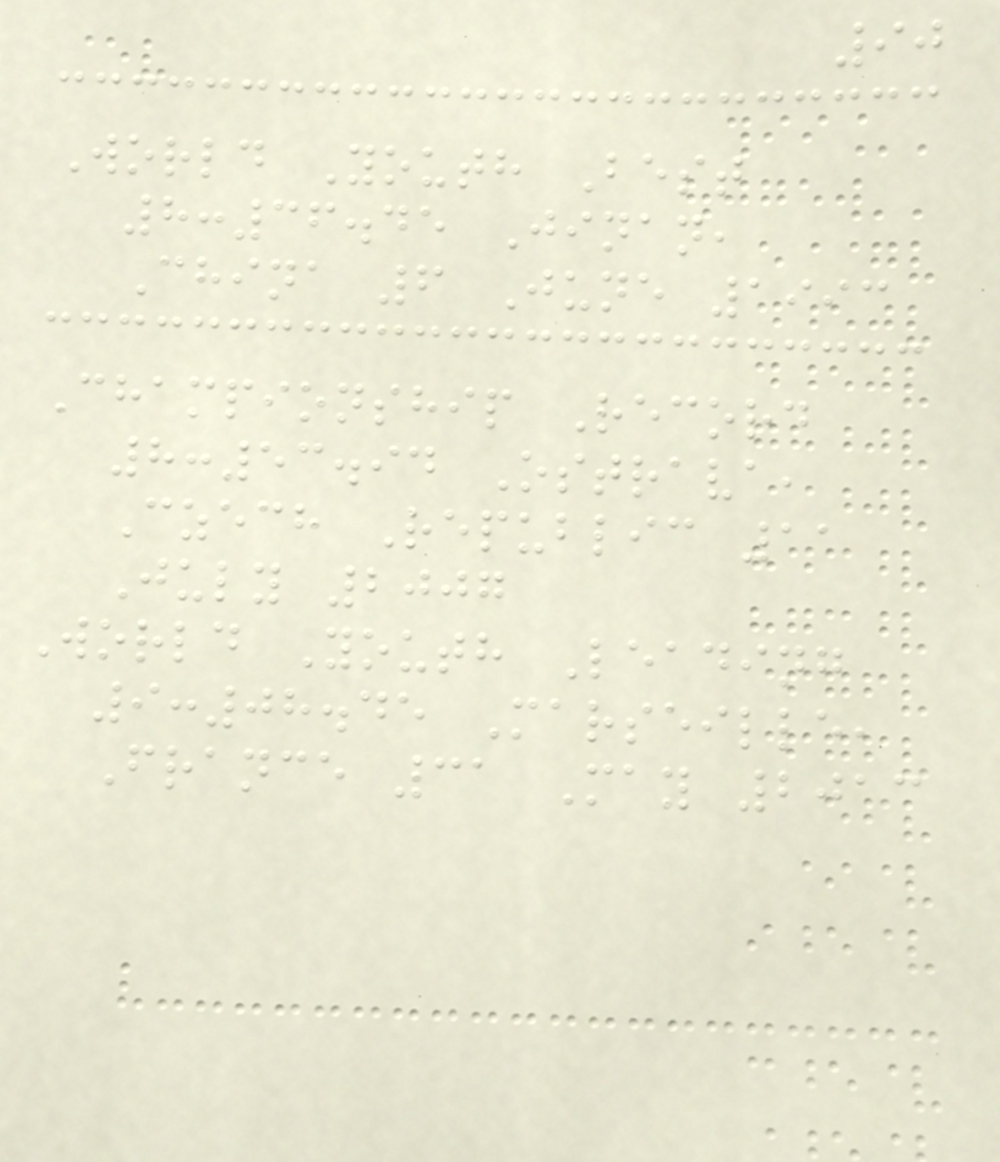90
World Youth Best
8:36.45 Jinan,
China 6 June 1993
Championship Record
8:53.94 Ostrava,
Czech Republic 11
July 2007
World Youth Leading
9:08.45 Marseille,
France 31 May 2013
